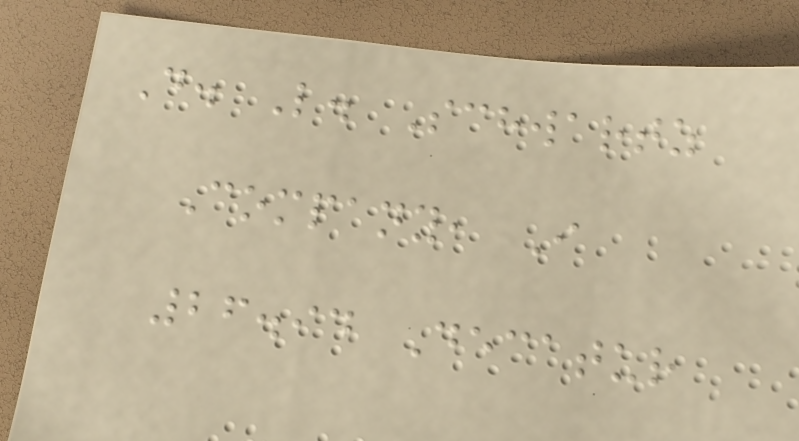D. L. Schwartz
Company, I
26.94 Decatur
